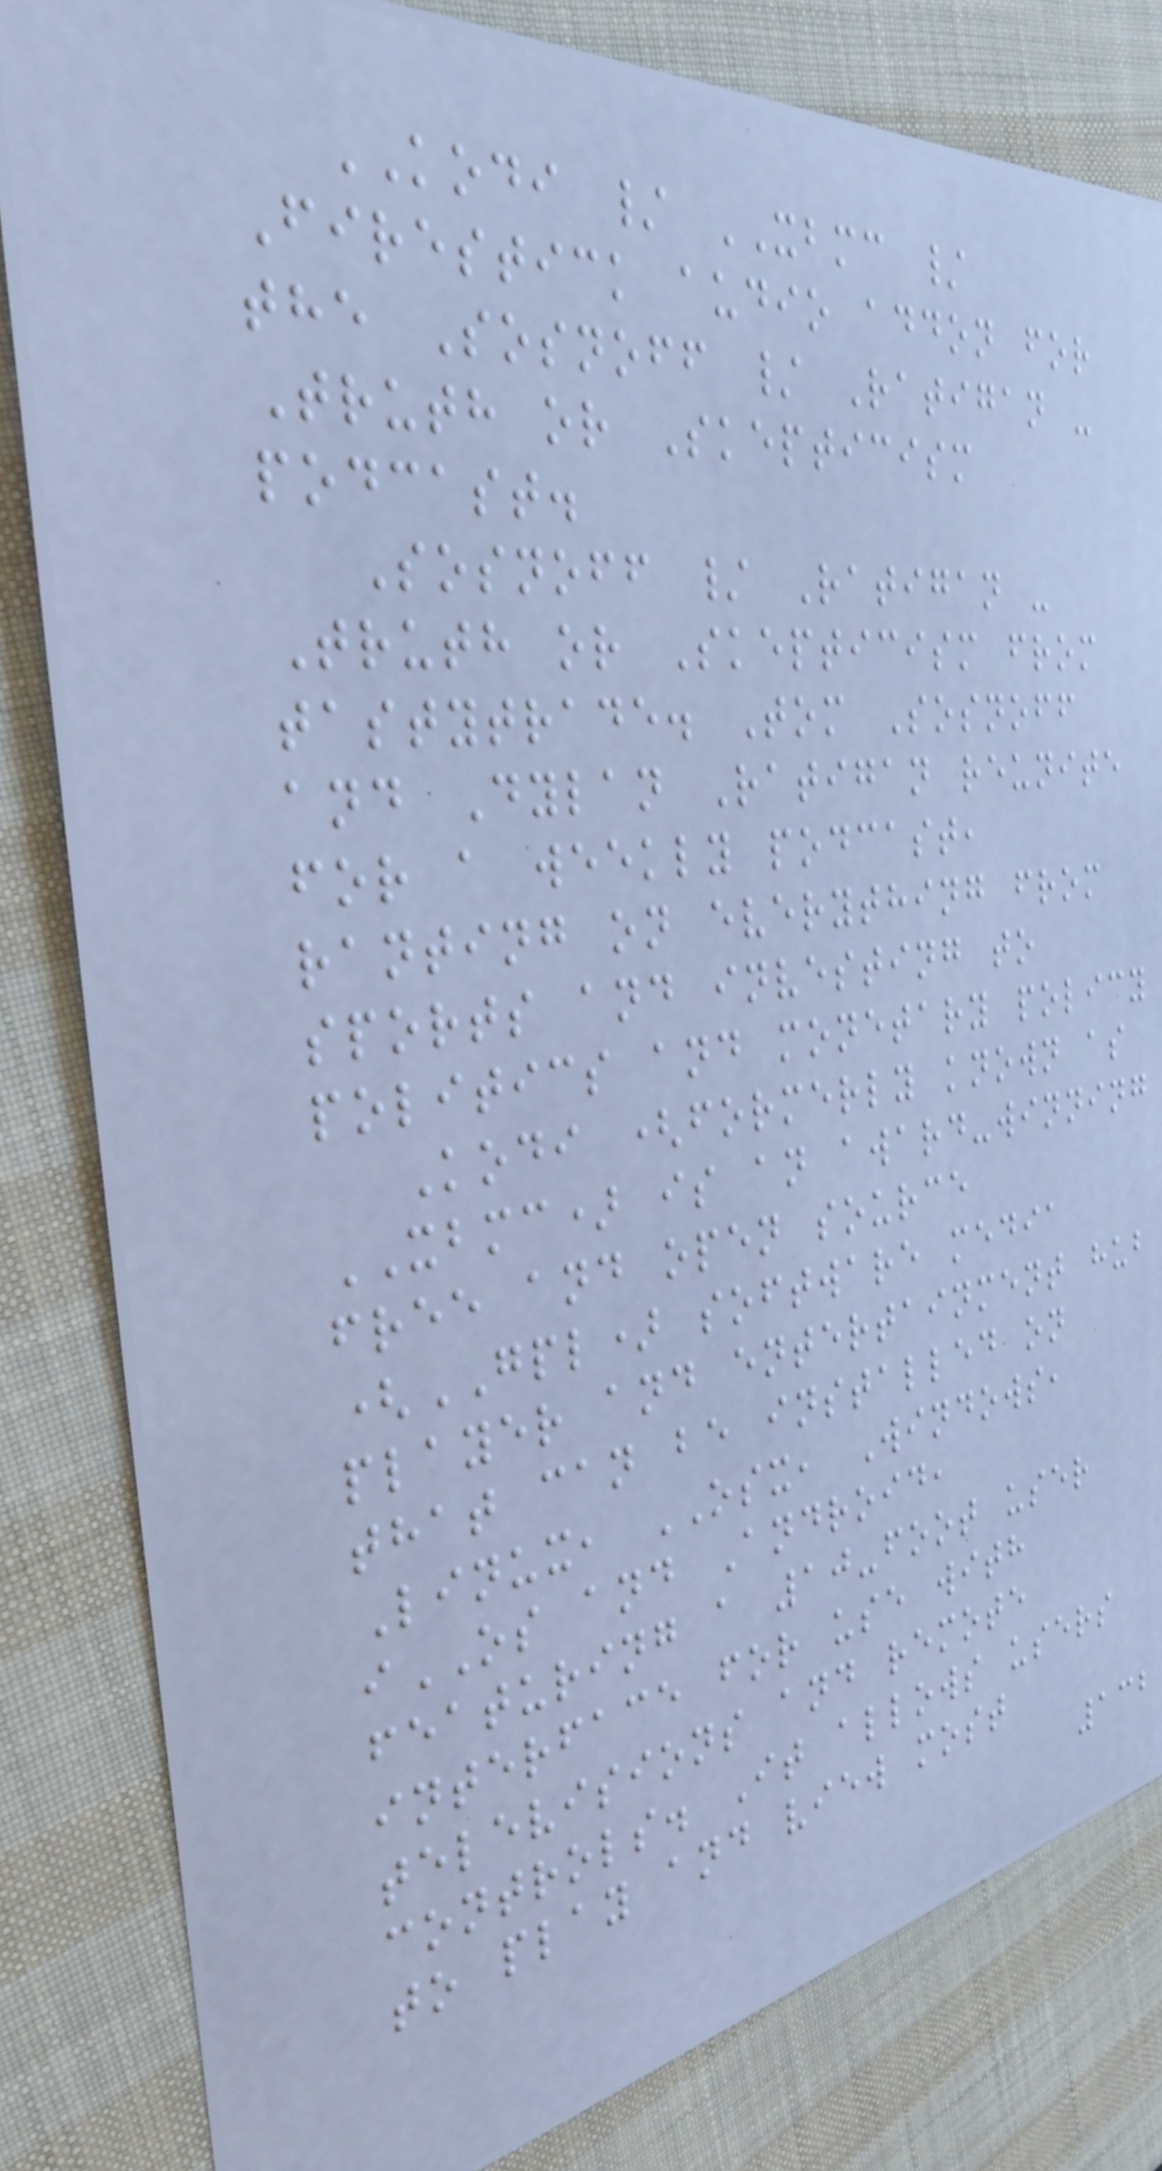KODI / XBMC /
Firestick audio addon for
the Sosnoff / Ratigan -
Truth or Skepticism
podcast.
Sosnoff / Ratigan -
Truth or Skepticism from
tastytrade. Tom Sosnoff
and Dylan Ratigan reunite
for a weekly podcast,
ranting on everything from
sports and investing to
politics and monetary policy
Kodi (formerly known as
XBMC) is an award-winning
free and open source
(GPL) software media
player and entertainment hub
that can be installed on
Linux, OSX, Windows,
iOS and Android,
featuring a 10-foot user
interface for use with
televisions and remote
controls. It allows users
to play and view most
132
